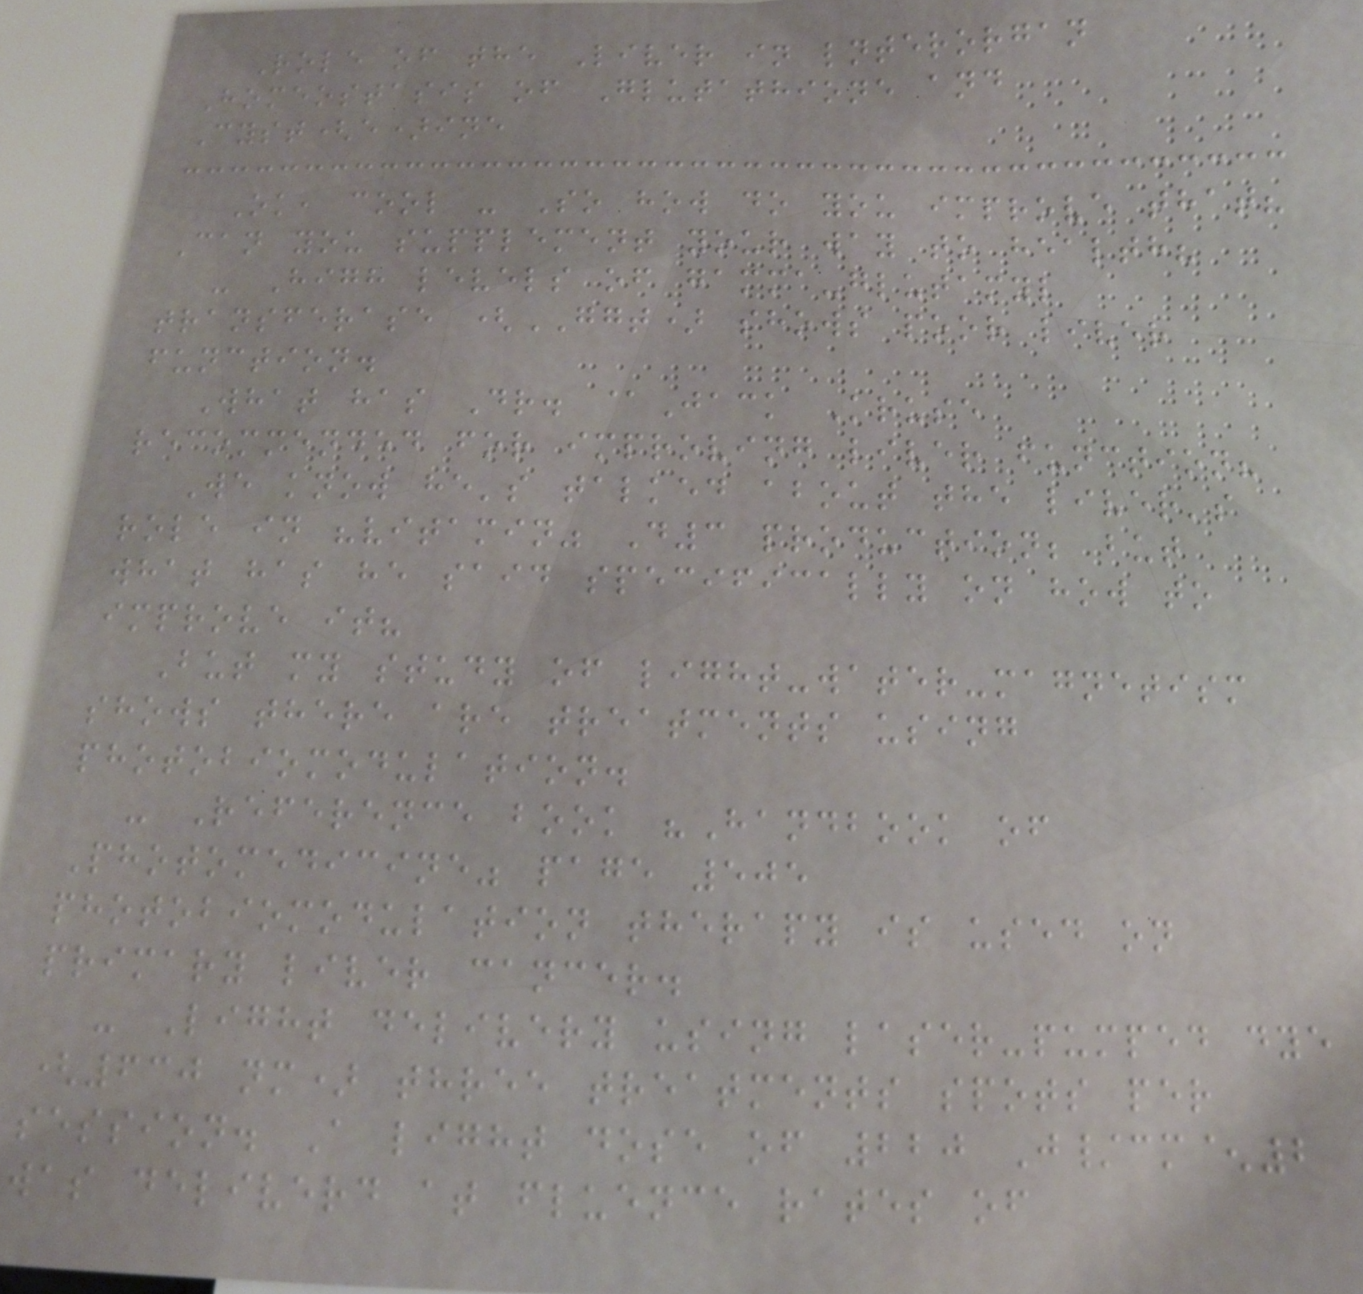Role of the Liver in lnterorgan
Homeostasis of Glutathione and
Cyst(e)ine
Ok, cool - So how do you improve that?
Can you supplement your way to health?
- High levels of gamma-glutamyl
transferase (GGT) shows poor liver
function.
What has Dr. @Jack Kruse
recommended for improving liver function?
We know he's talked about the liver's
role in "vitamin" D3 production; but
what has he said specifically on how to
improve it?
But my study of light-water-magnetism
shows there are treatments using
photobiomodulation.
- Reference book "Handbook of
Photomedicine" page 505
photobiomodulation therapy is used on
primary liver cancer.
- Light delivery using laser-pumped dye
(630 nm) three treatments spots per
session. A light dose of 220 J/cm^2
was deliverd at fluence rates of
